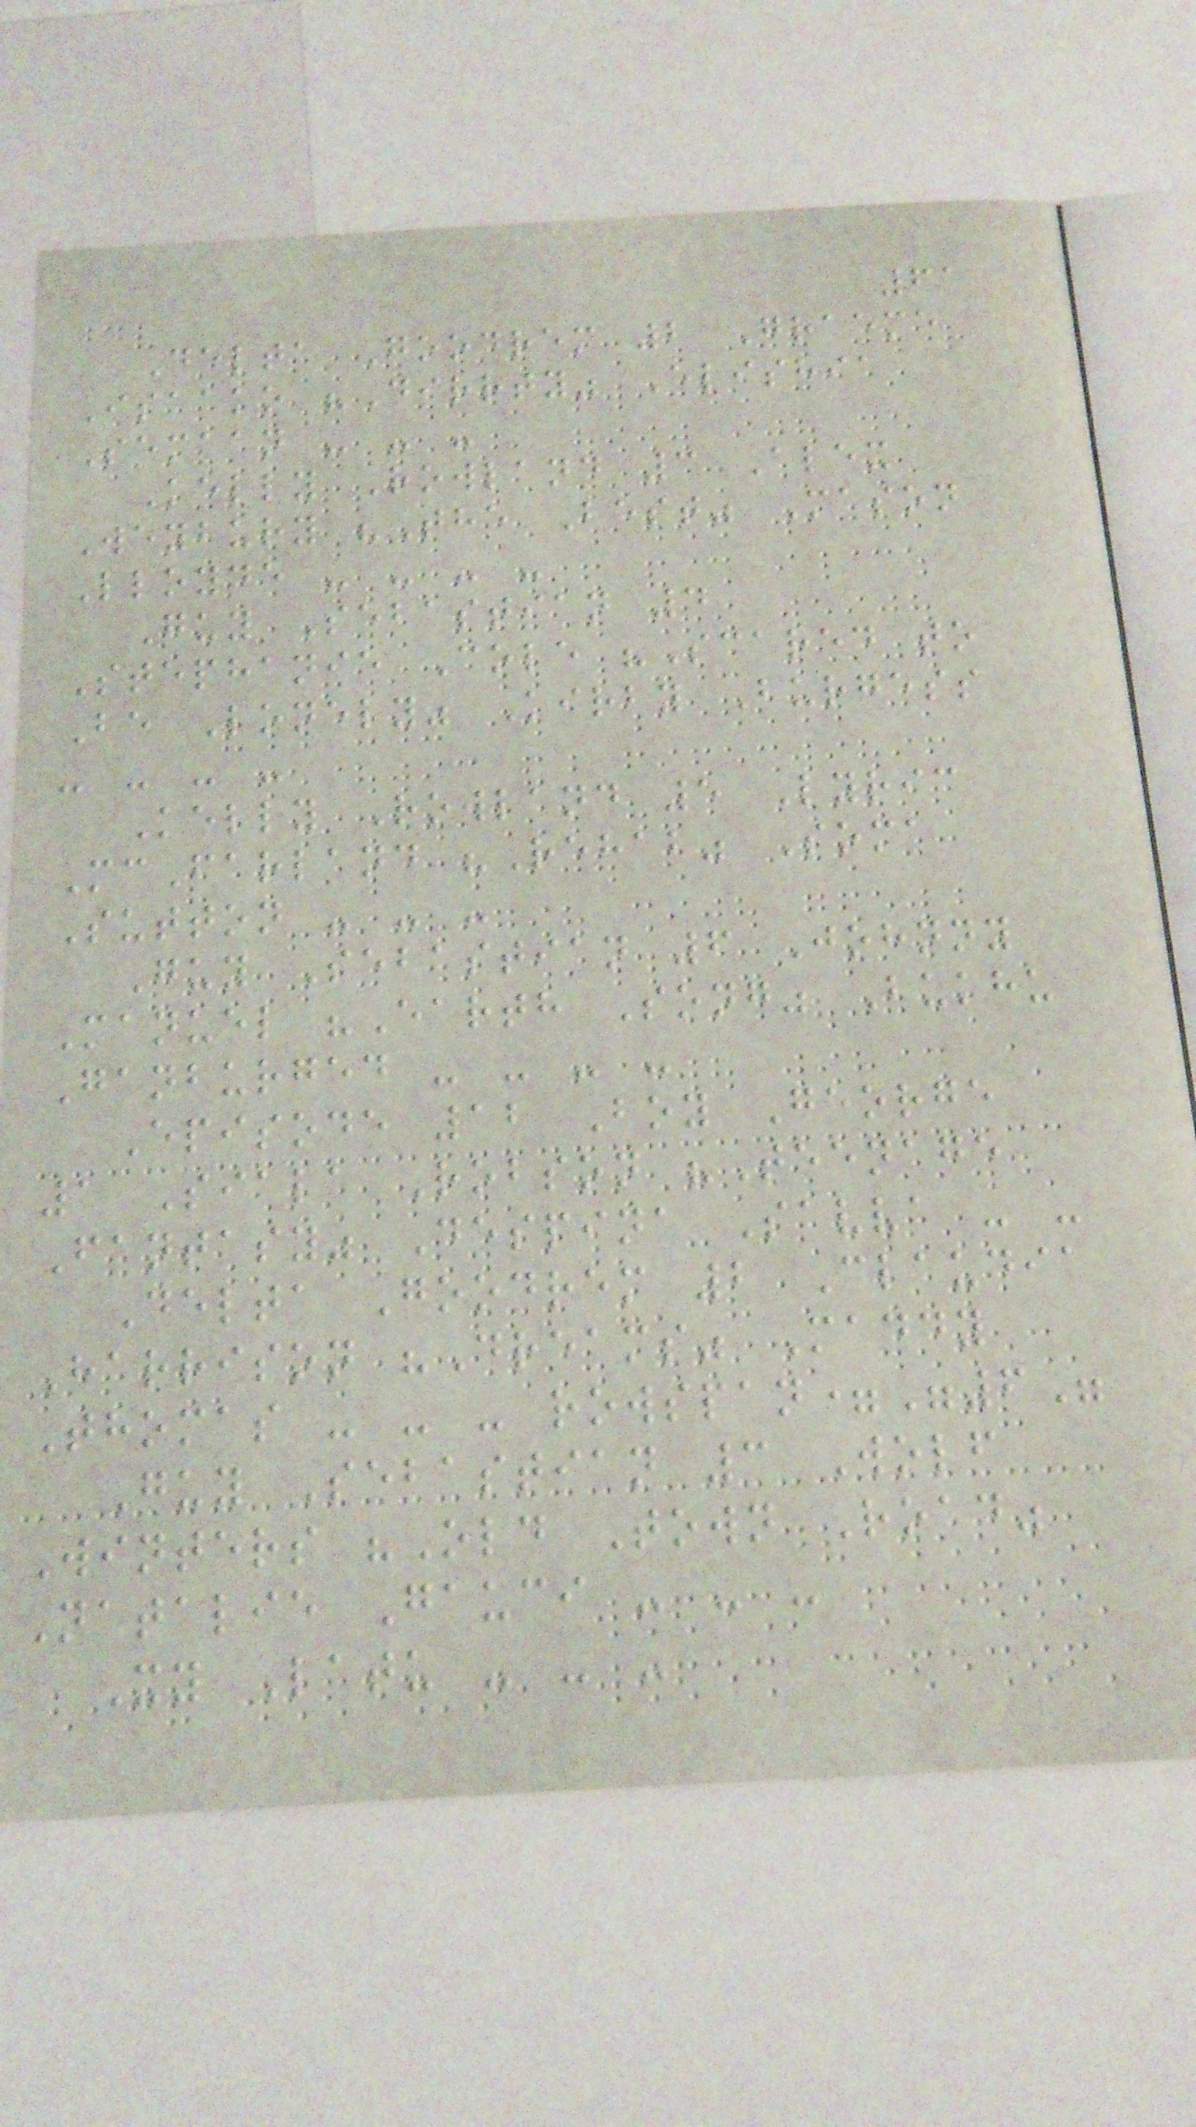61
Delta Goodrem 2 Graeme
Isaako "Dirrty" Elishia
Semaan - - -
Kelly Rowland 3 Alex
Weybury "The Best" Mason
Lloyde - - - -
Guy Sebastian 4
Stephanie Cole "Scared to
Be Lonely" Kirby Burgess
- - - -
Kelly Rowland 5 Lyric
McFarland "Rehab" Soma
Sutton - - -
Guy Sebastian 6 Johnny
Manuel "Earth Song" Bukhu
Ganburged - - - -
Episode 12 Boy George
1 Siala Robson "Teenage
Fantasy" Despina Savva - -
Delta Goodrem 2 Claudia
Harrison "Dreams" Maddy
Thomas - - - rowspan="6"
Guy Sebastian 3 Wolf
Winters "Old Town Road"
Natalie Gauci - - -
Xy Latu - - -
